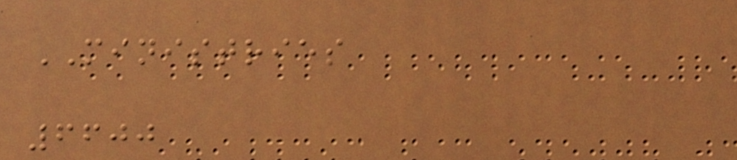MINISTRIES
6600
